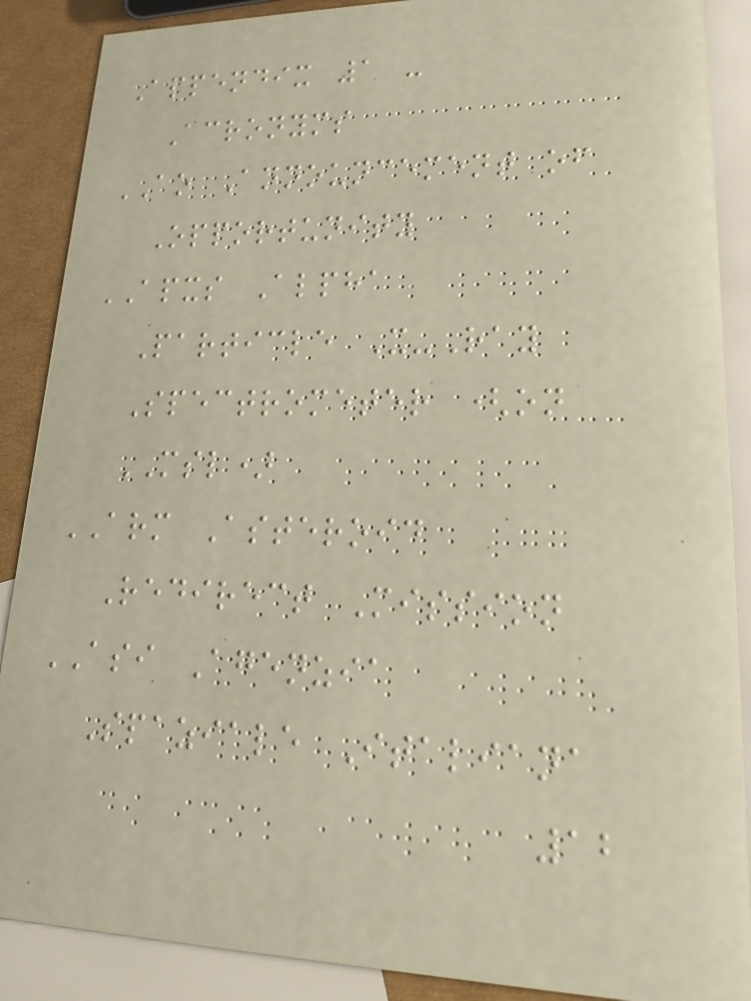Appendix 1 -
Acronyms
AO Announcement of
Opportunity
APXS Alpha
Particle X-Ray
Spectrometer (on
MSL)
ARM Asteroid
Redirect Mission
ASI Agenzia
Spaziale Italiana
12
